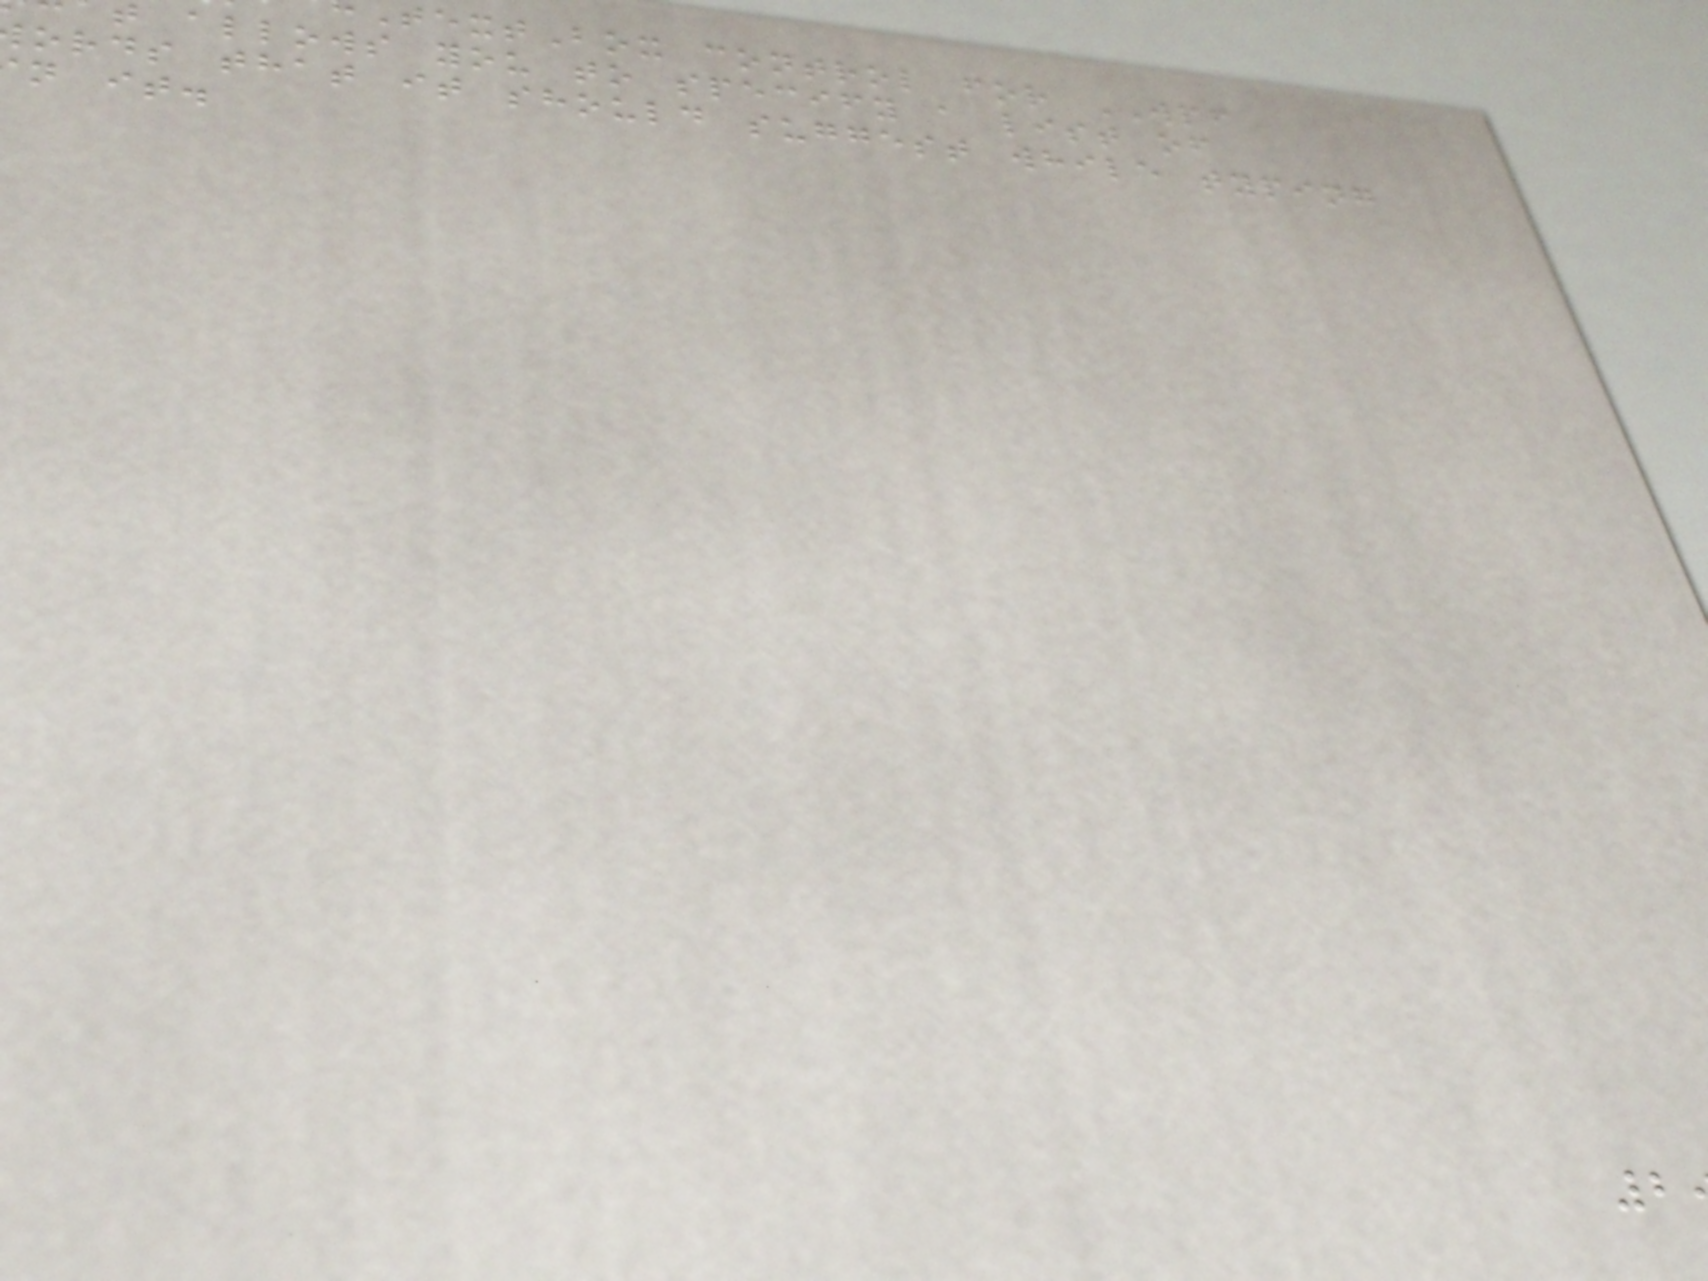extBox control for WPF
t allows you to specify a list of
ords that it should suggest while typing
n it.
